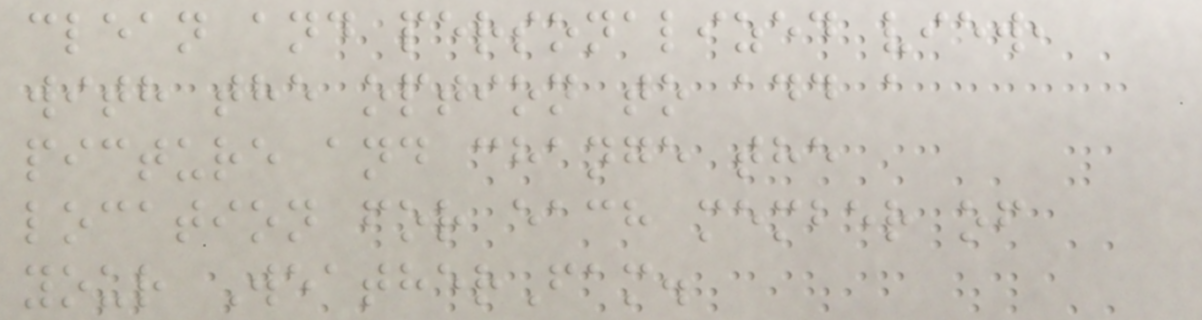clean and personalized view,
with the option to add a
picture and change the
location for each member of
your WeatherFam.
